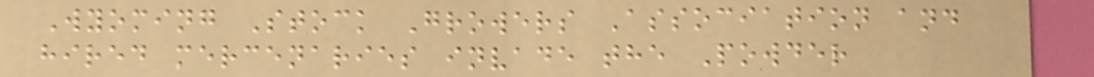Wyoming Stock Growers Association and
hired mercenaries invade the Powder
